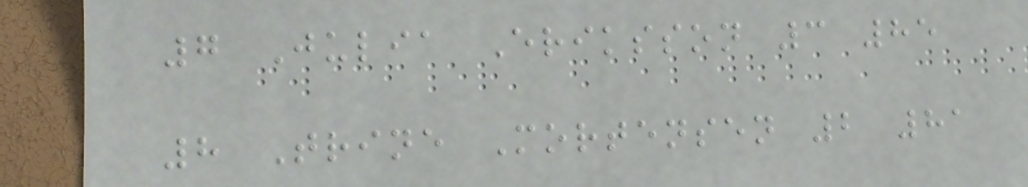7 Julia Eriksson 3 85
8 Trine Mortensen 2 81
